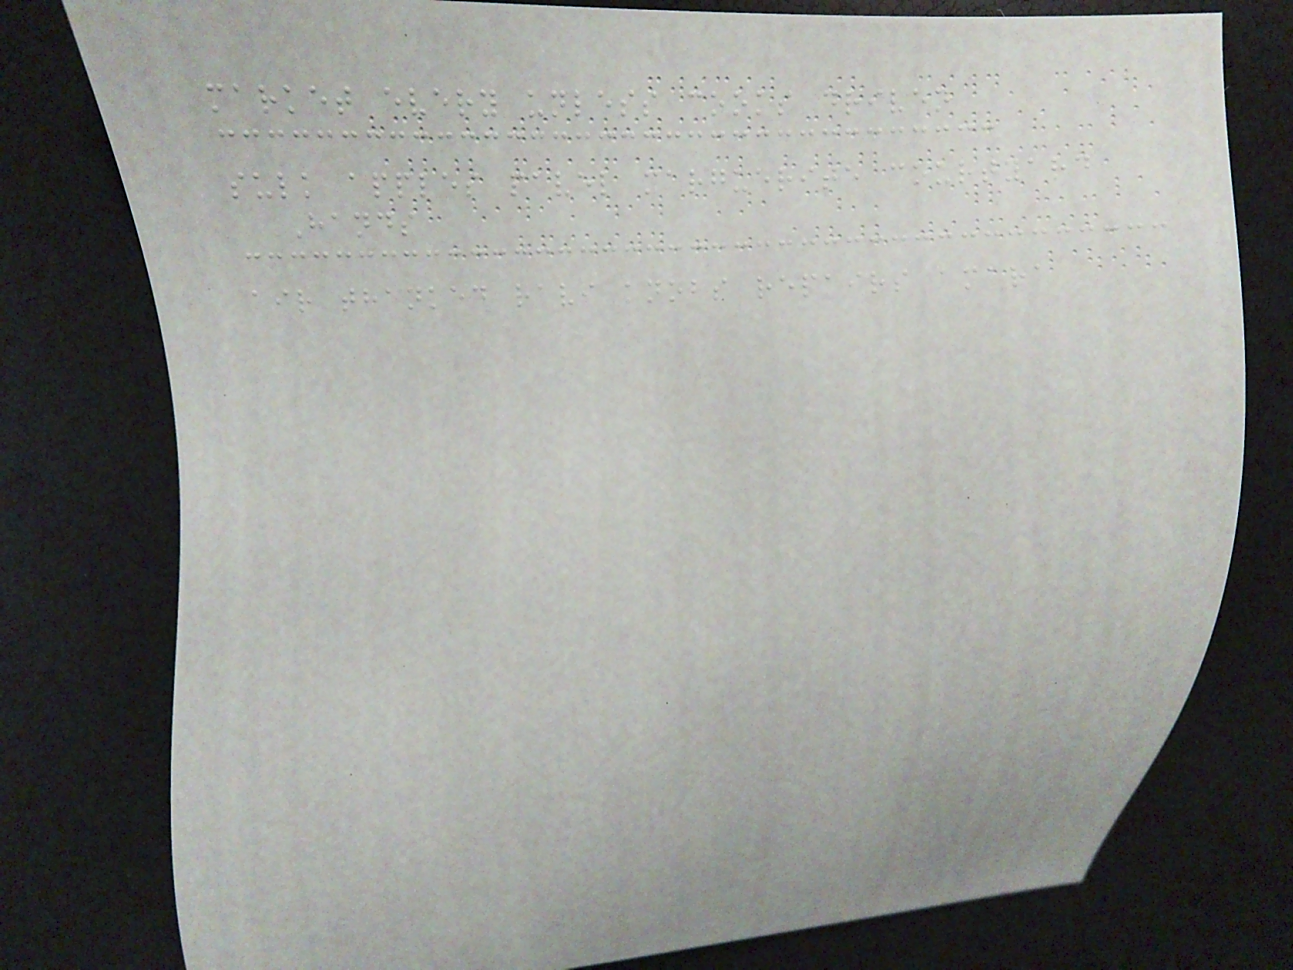market every unless cooks driven
sulk apples pavel marguerite courtyard
Hands
air thanked ravi knobs repairs amara
